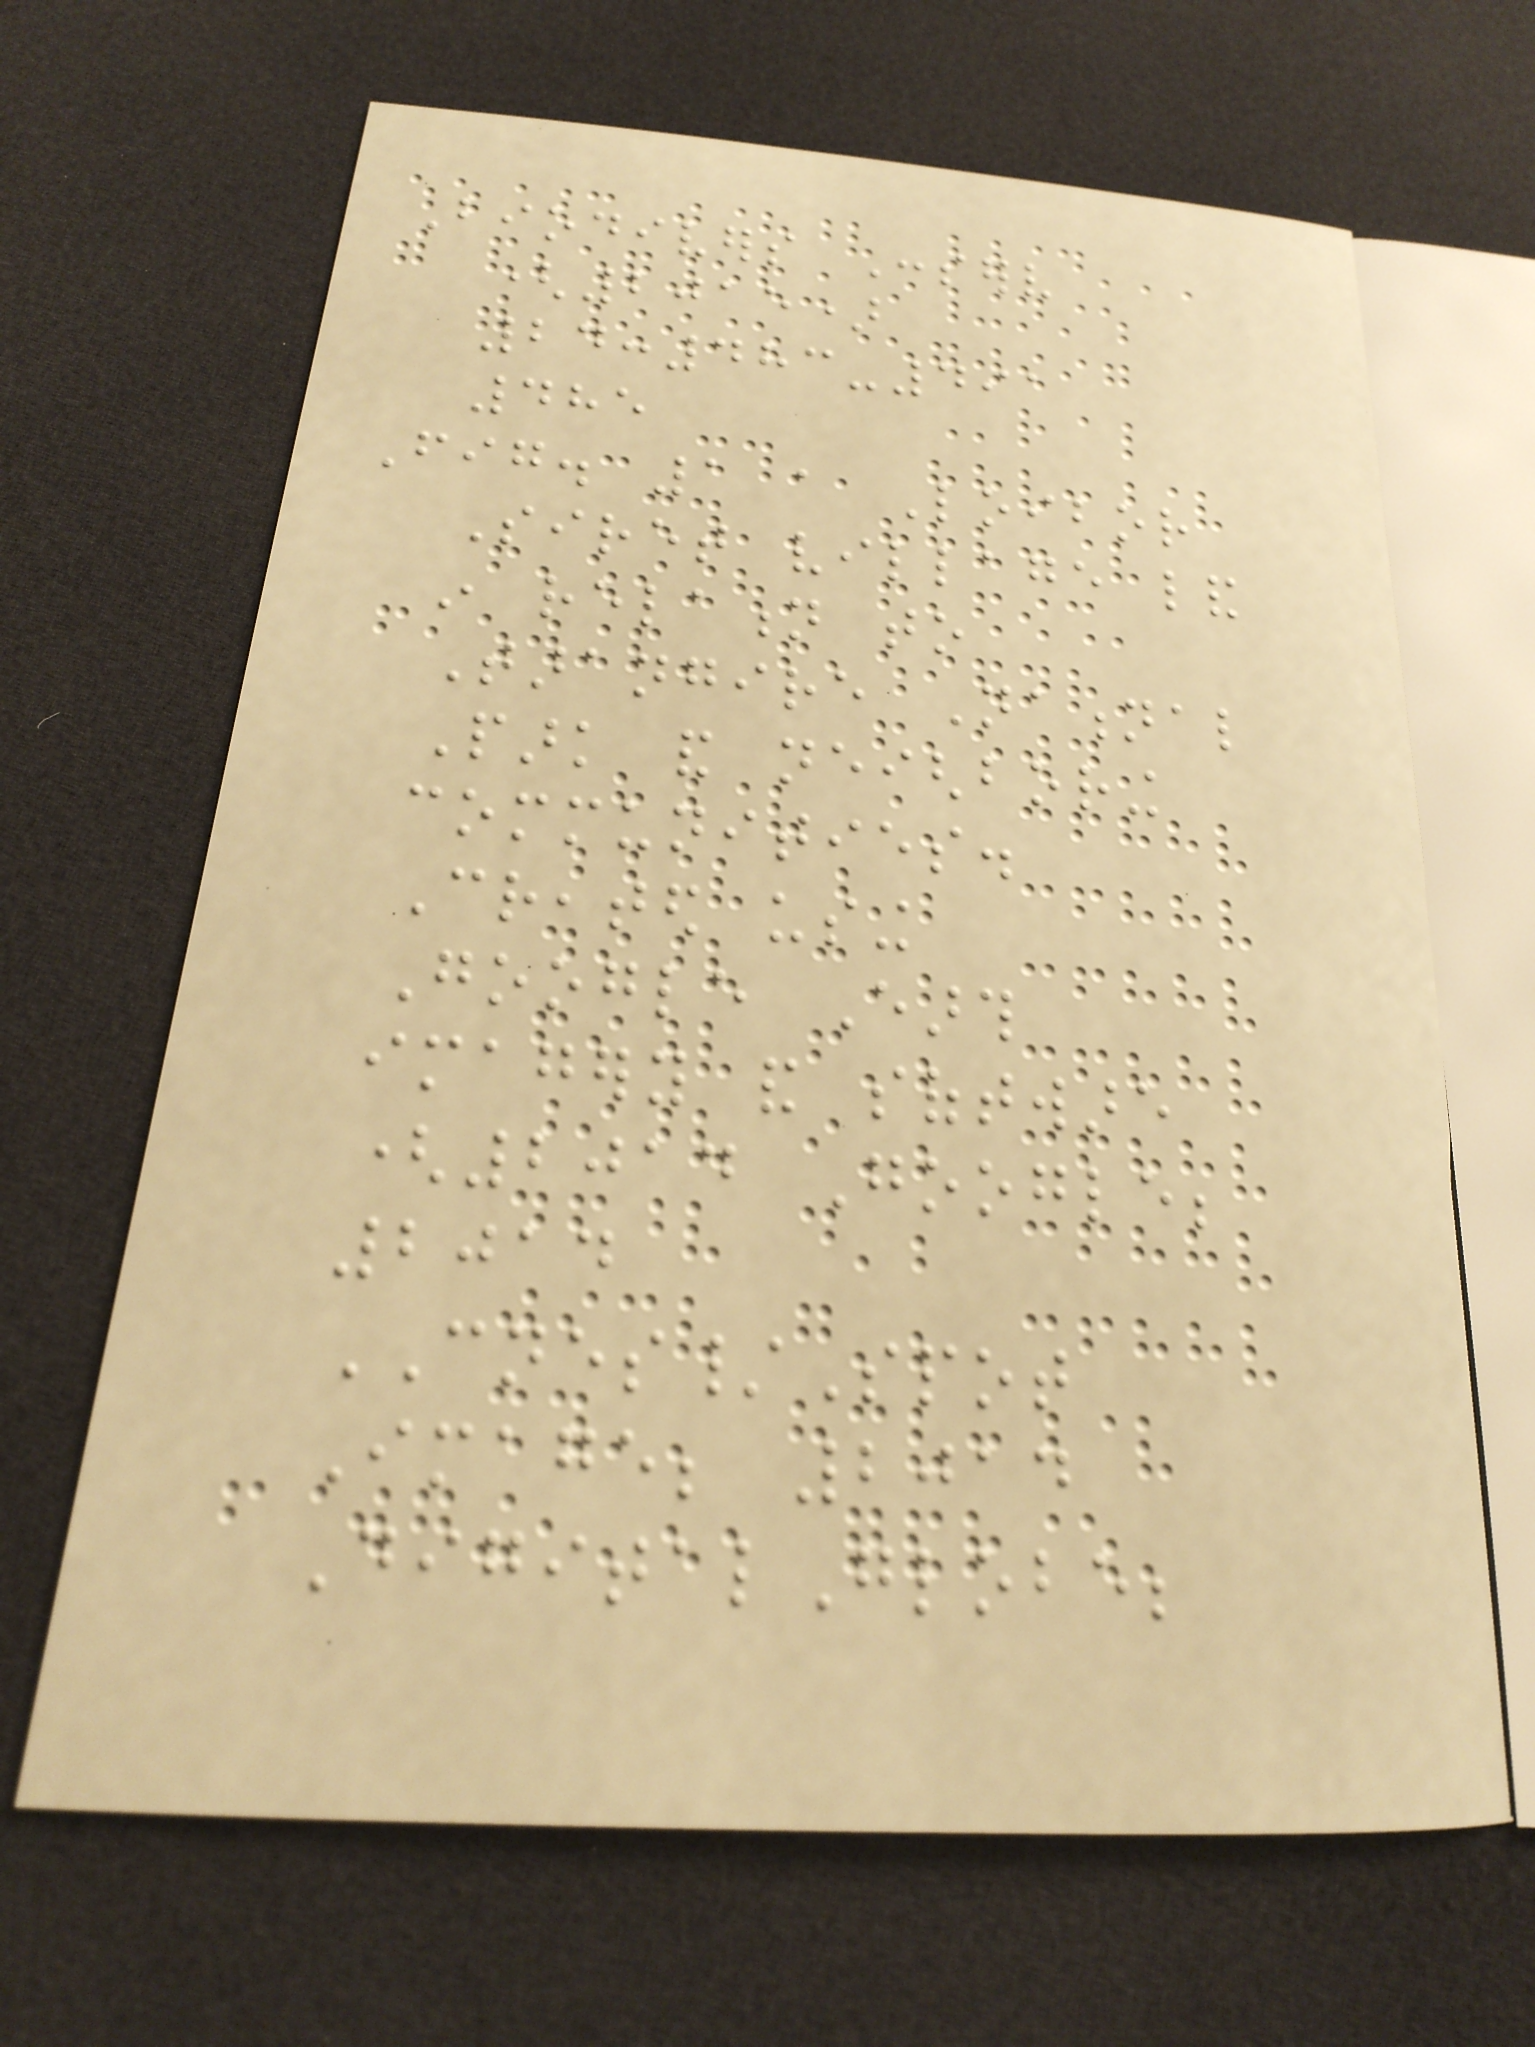Biodivers Conserv
(2015)
24:483-491
485
Fig. 1 a Loibor
Siret village land
in relation to
Tarangire National
Park and neighboring
communities.
Created using
Google Earth
imagery and software
(2014 Google;
2014
CNES/Spot
Image; 2014
DigitalGlobe;
